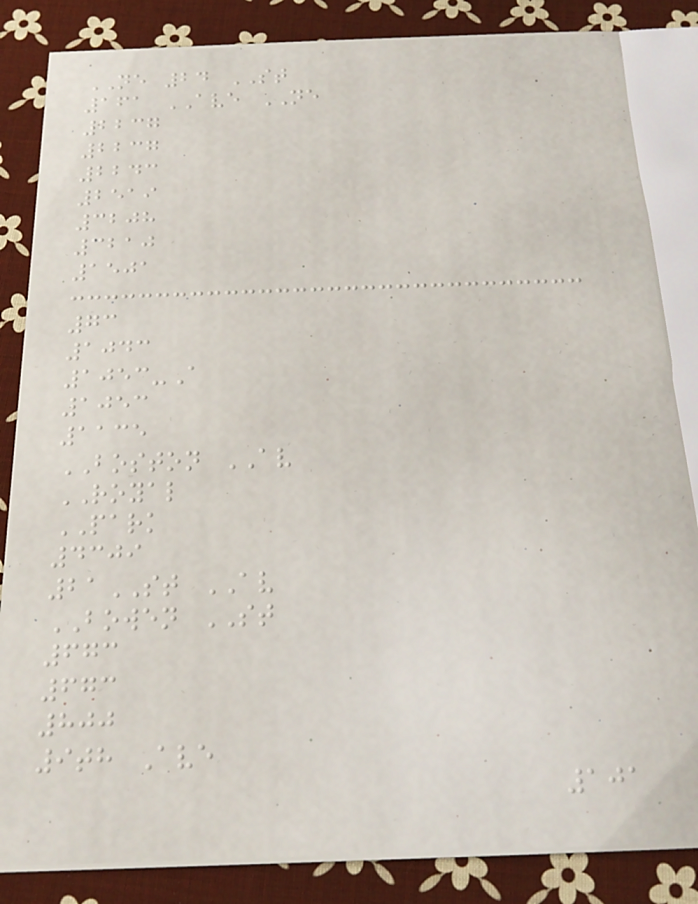NE 24 ST
161 AVE NE
2237
2237
2243
2519
3208
3210
1501
73
1043
1053-A
1053
1135
BOSTON AV
ROYAL
PARK
4309
21ST AV
BOWEN ST
673
673
800
9th Ave
101
